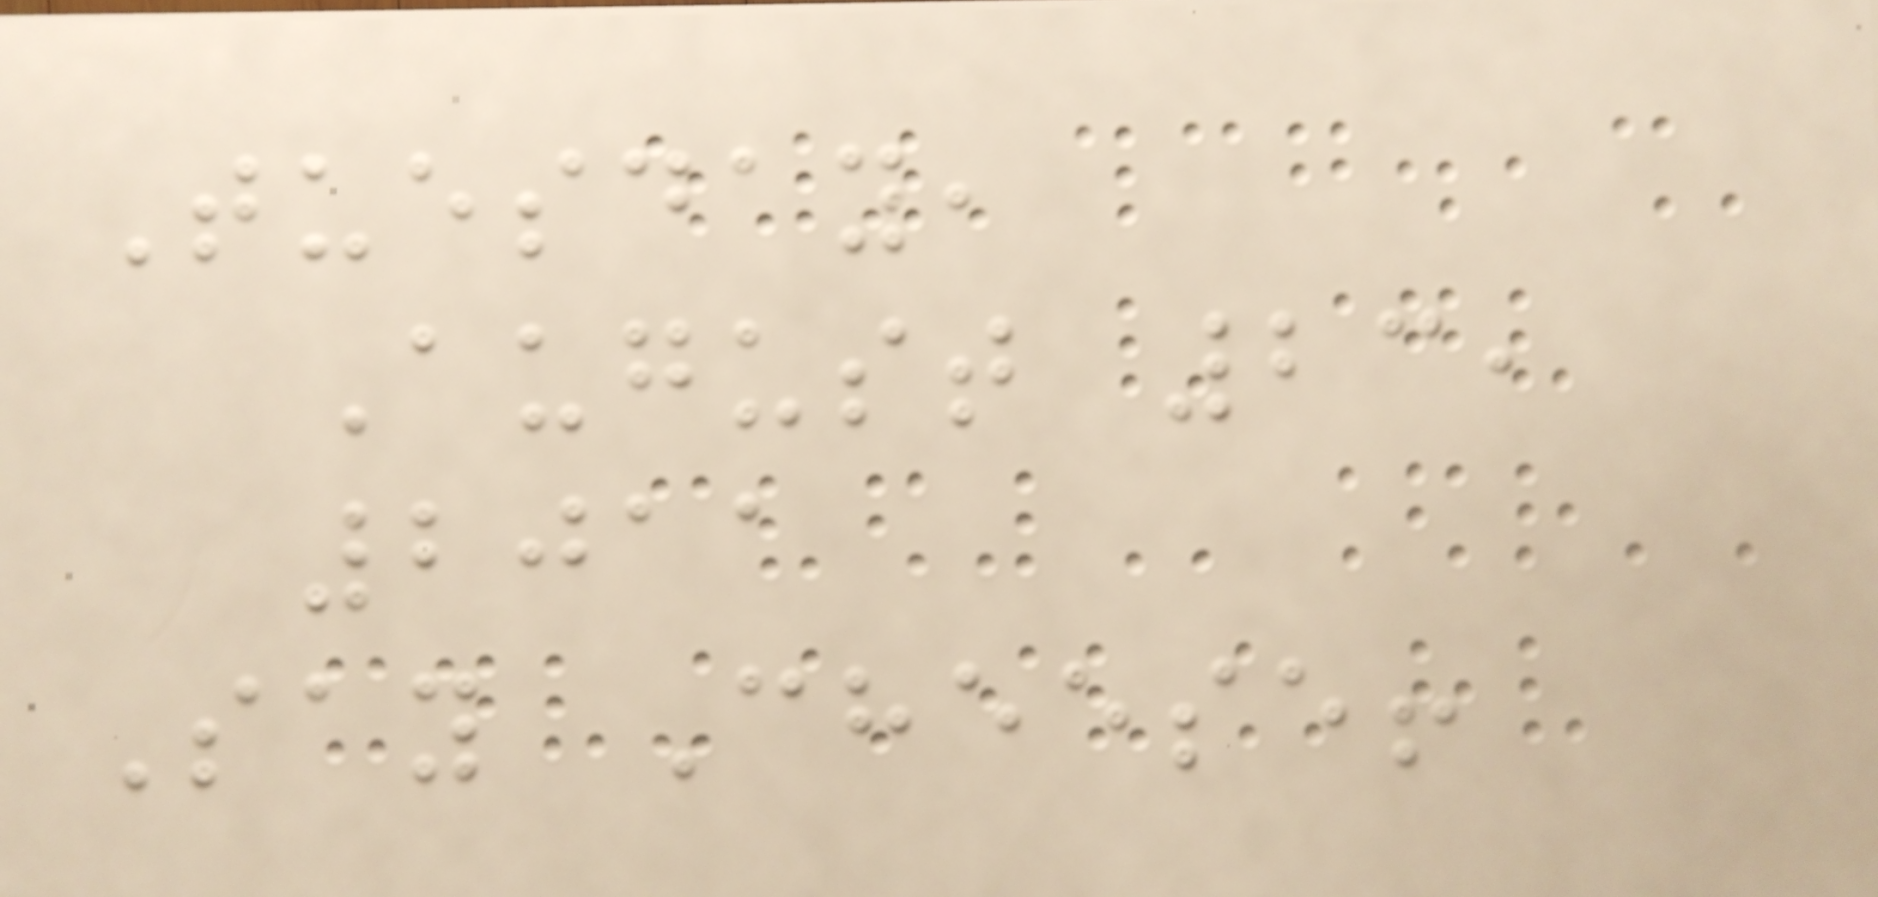Tuesday,
August 23,
2011
Say Cheese!
